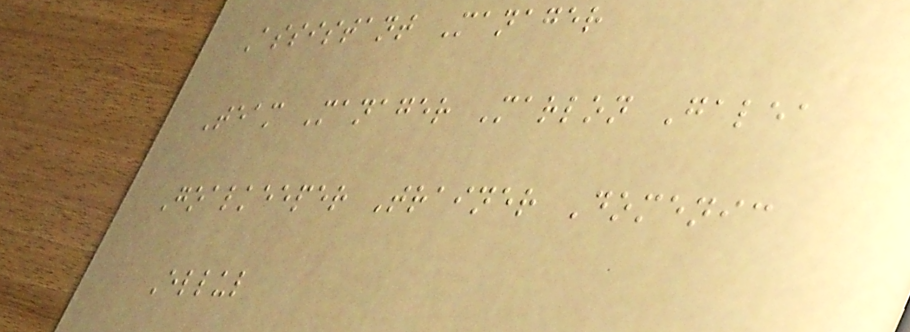Assistant Manager
Team Manager Marlon Galea
Goalkeeper Trainer Domenic
Ellul
